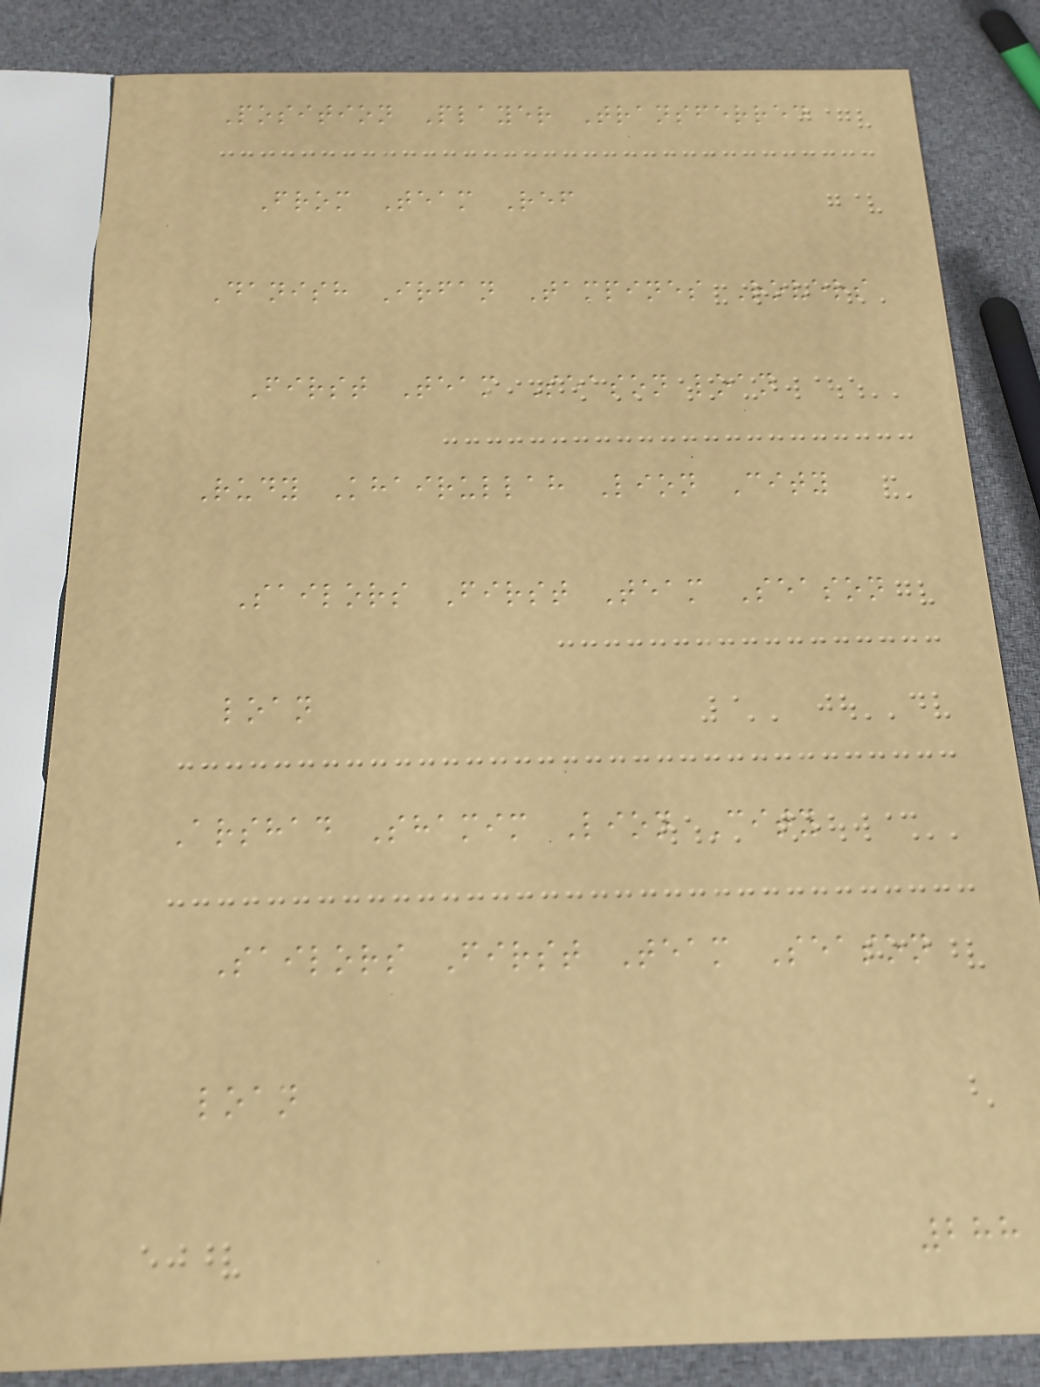Position Player Transferred
From Team Ref
Danish Irfan Tampines Rovers
First Team Season loan
Rudy Khairullah Lion City
Sailors First Team Season
loan
Arshad Shamim Lion City
Sailors First Team Season
loan
288
